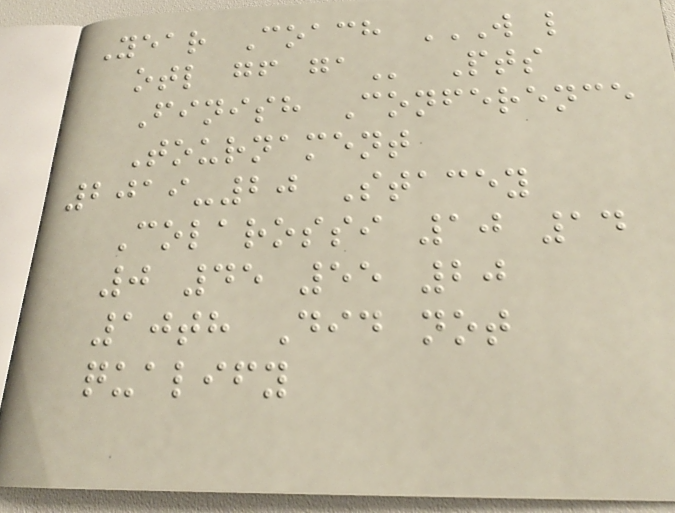Year Coach W L
OTL GF GA Pts
Finish Conference
Tournament
2019-20 Stacey
Colarossi 10 14
0 45 55 20
10th Did not
qualify
